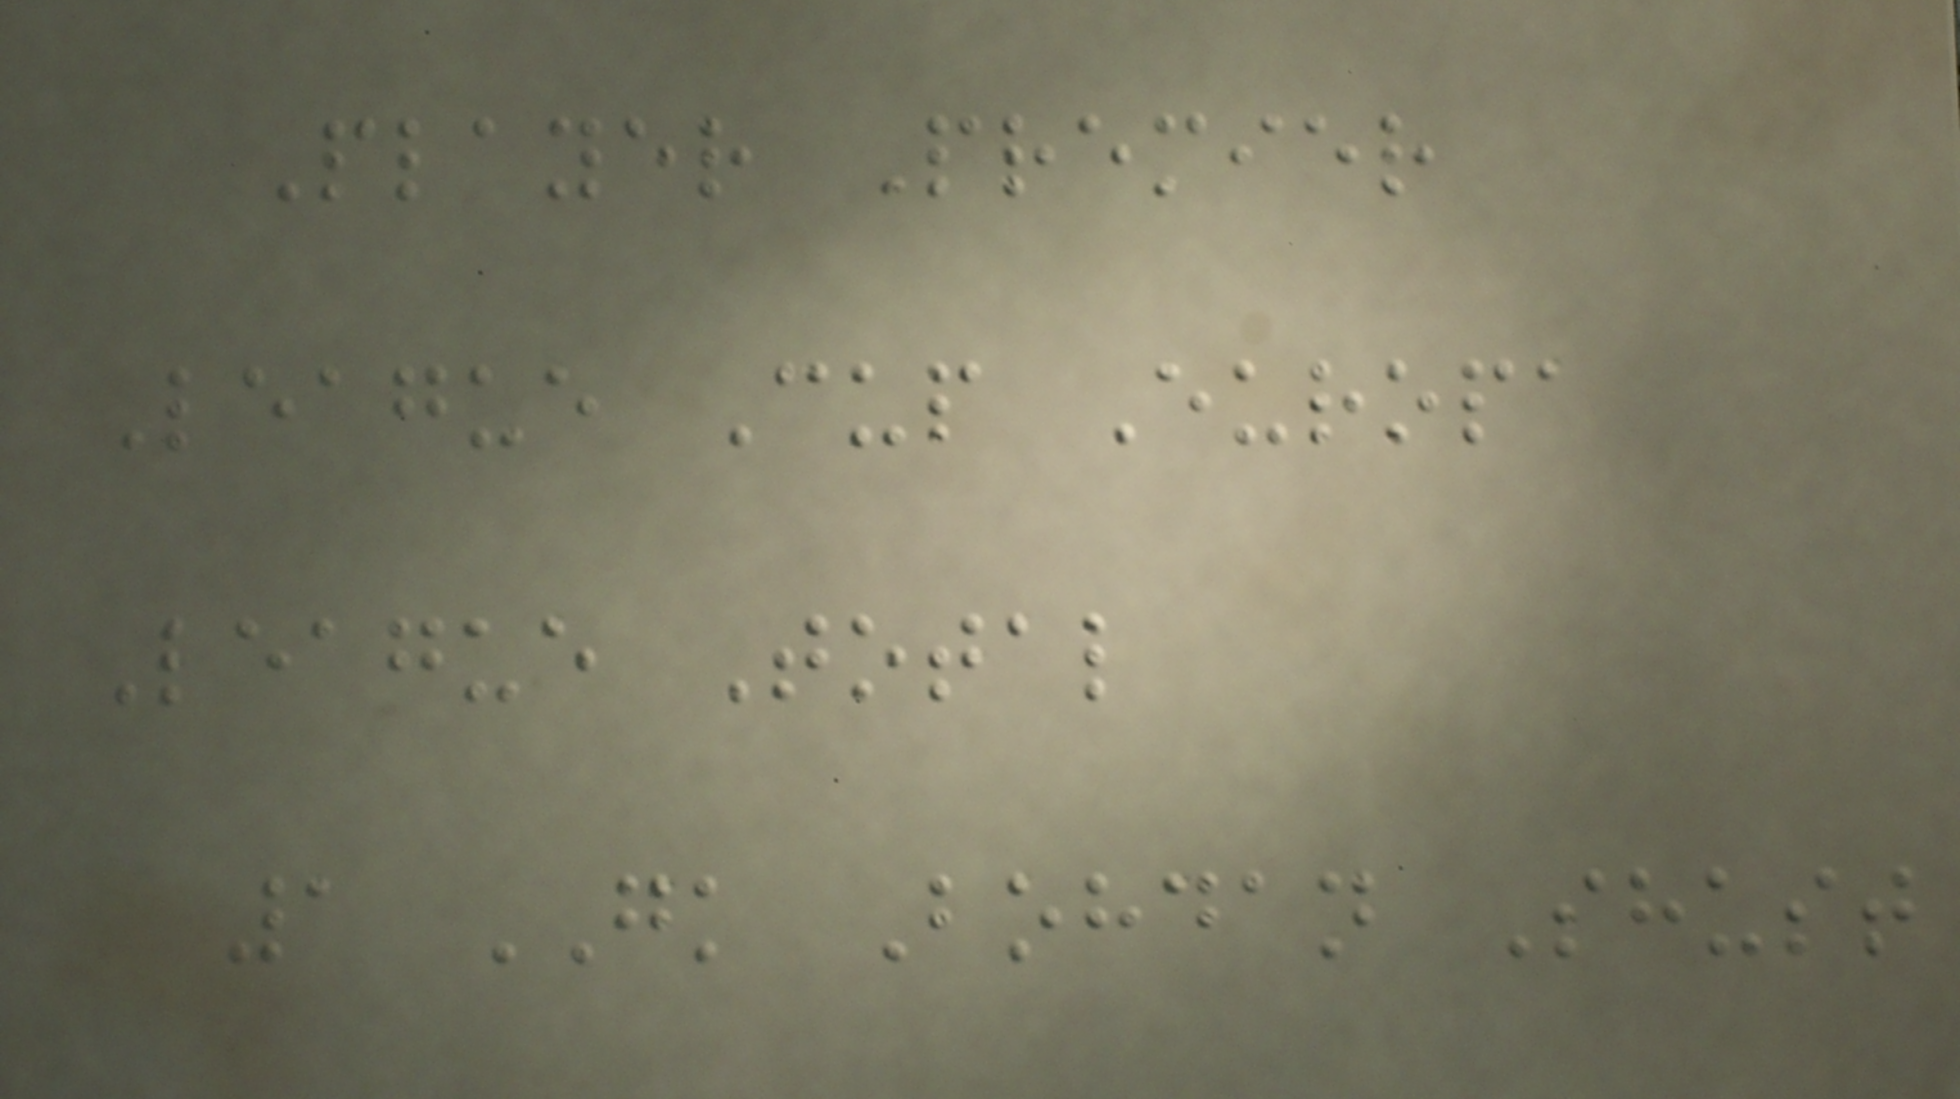Player Premier
League Cup Europa
League Total
1 GK Bohdan Shust
